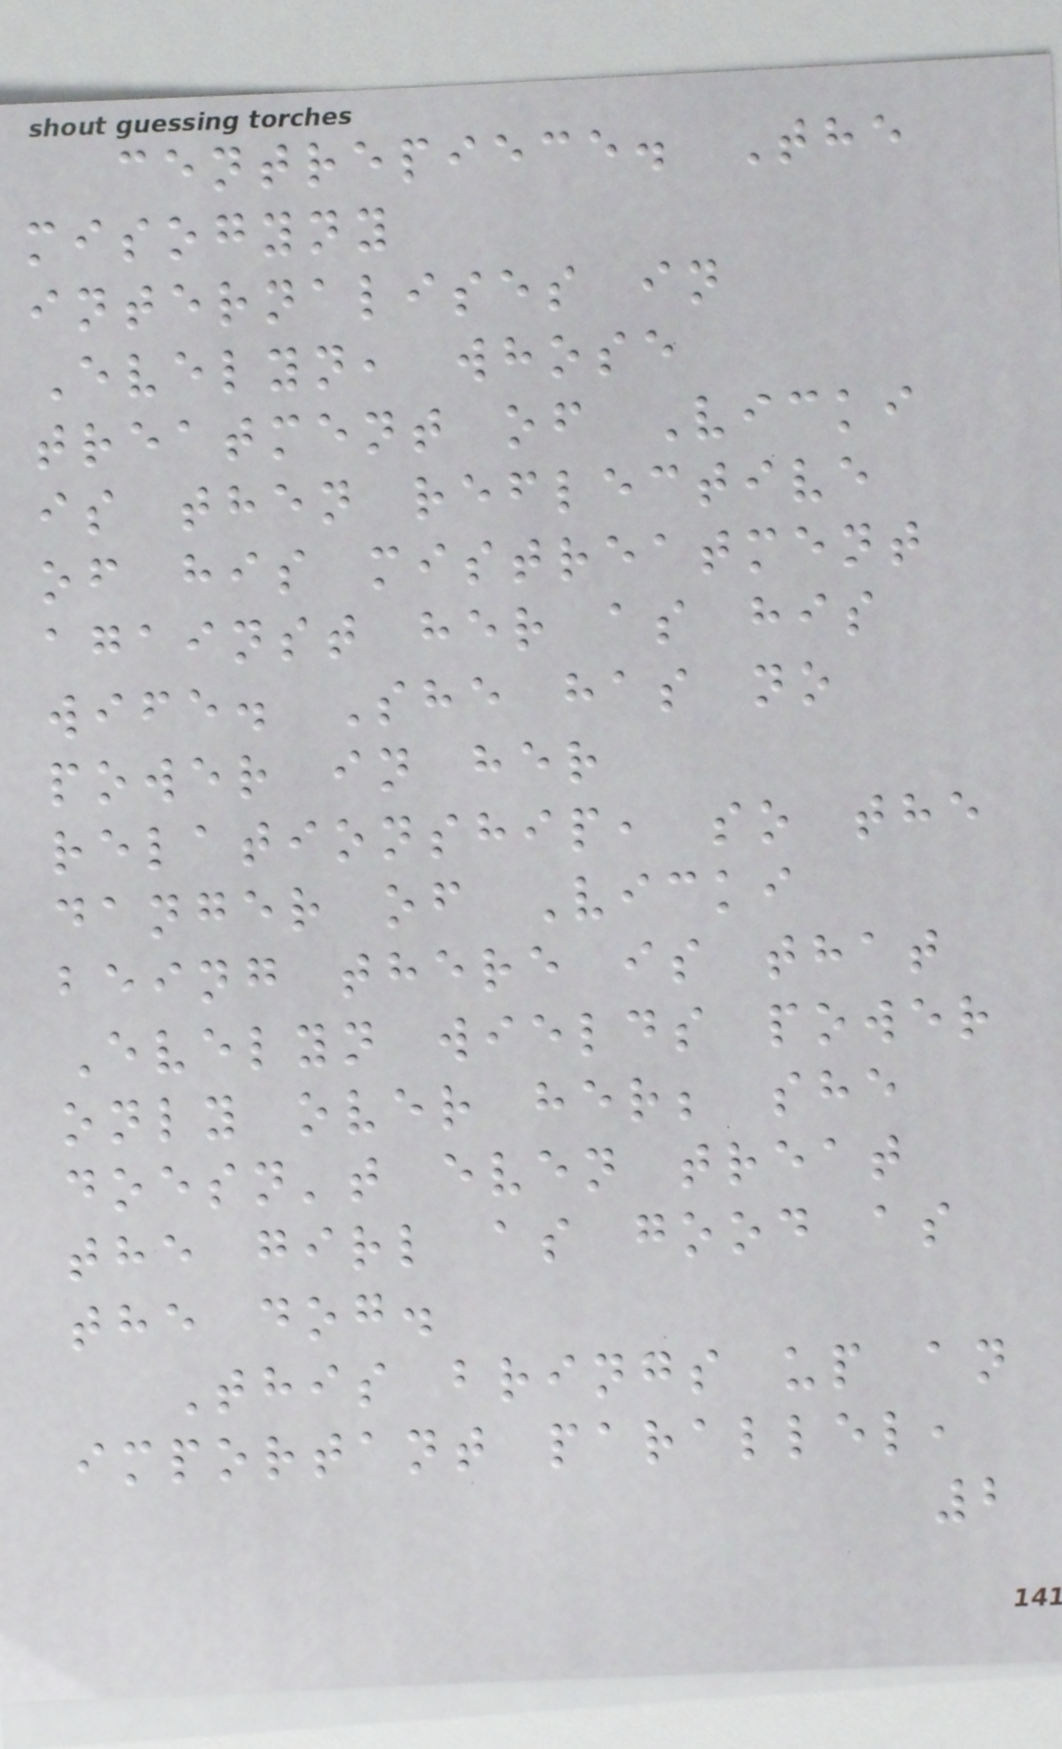centrepiece. The
misogyny
internalises in
Evelyn, whose
treatment of Vicki
is then reflective
of his mistreatment
against her as his
wife. She has no
power in her
relationship, so the
danger of Vicki
being there is that
Evelyn wields power
only over her; she
doesn't even treat
the girl as good as
the dog.
This brings up an
important parallel,
2
